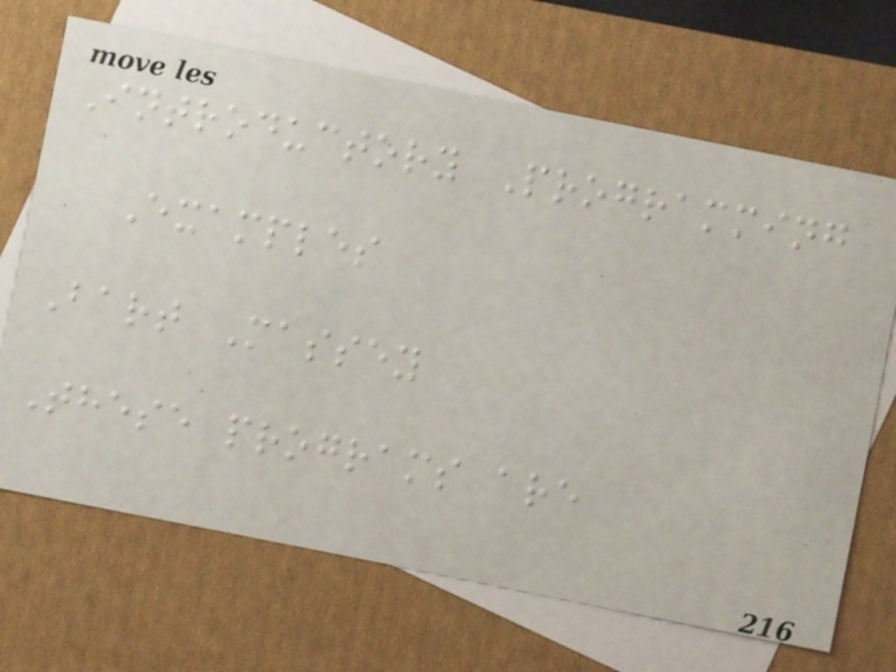Introductory Programming
Examples
Bart Massey
These programs are
